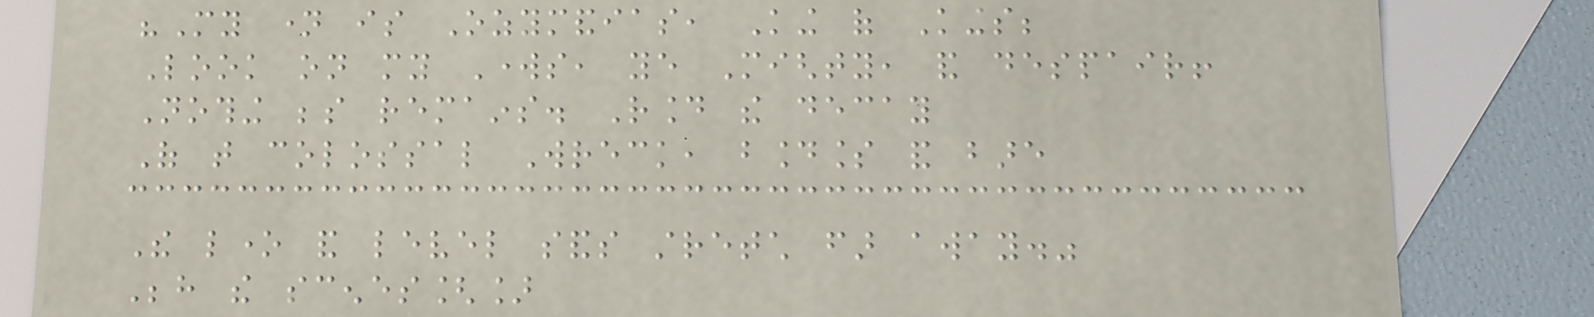"My name is Ozymandias, King of Kings;
Look on my Works, ye Mighty, and despair!
Nothing beside remains. Round the decay
Of that colossal Wreck, boundless and bare
The lone and level sands stretch far away."
Behind the scenes[]
